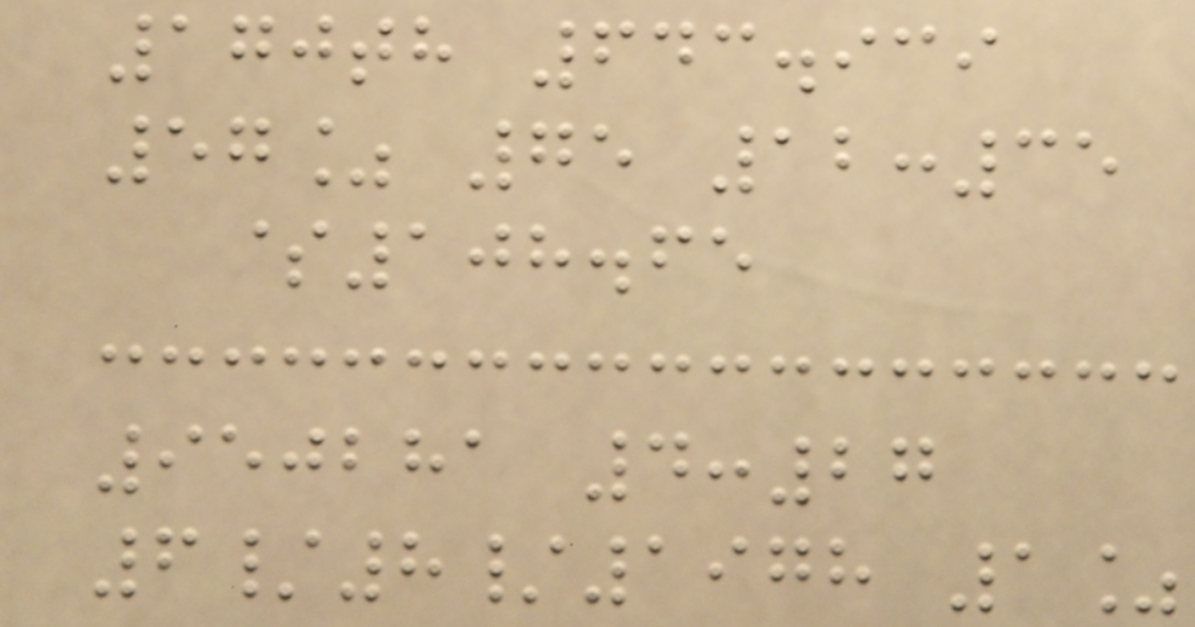170th 643.939
57% 75 12:35
$108.65
950281 4:27
6/8/1978 1%
